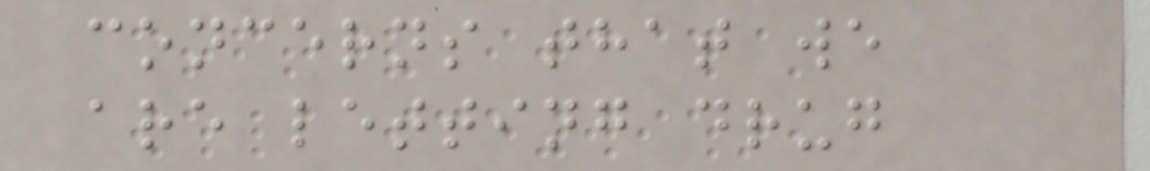concerns that we
are letting drug
